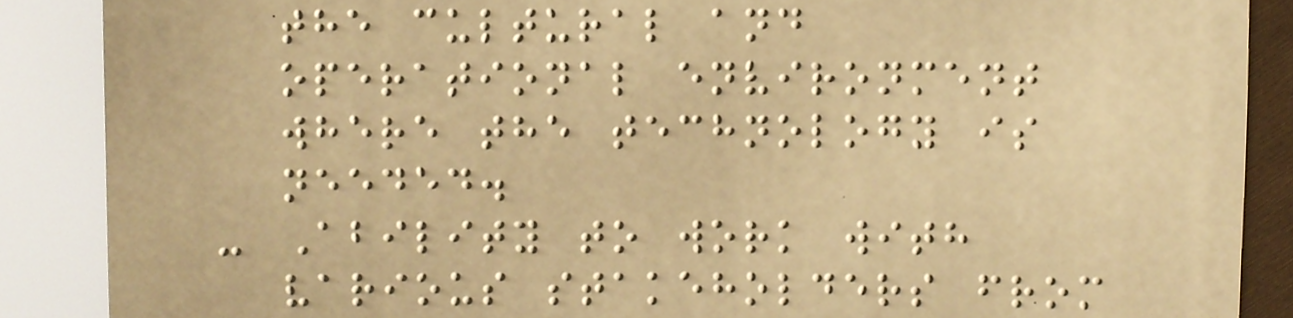the cultural and
operational environment
where the technology is
needed.
- Ability to work with
various stakeholders from
